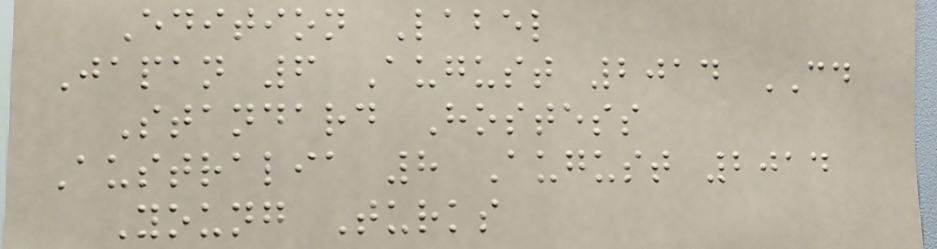Edition Label
Japan 6 August 2014 CD
Standard Hostess
Australia 8 August 2014
Young Turks
